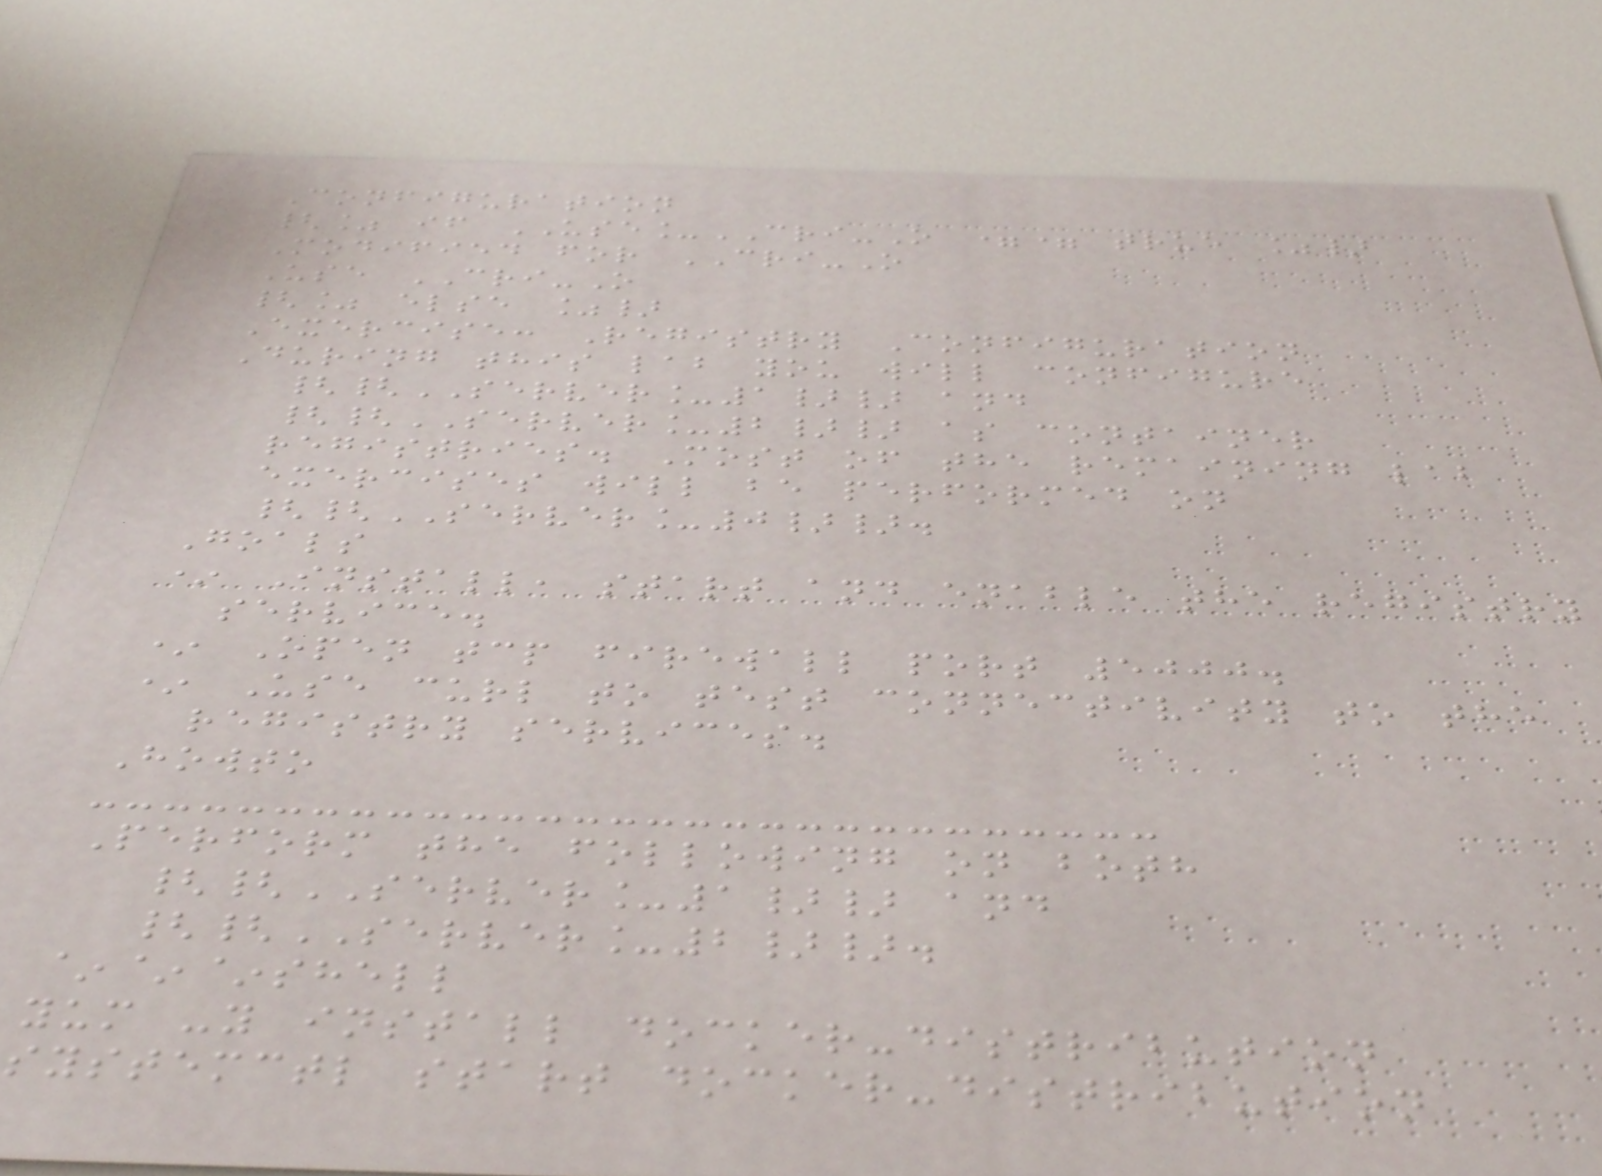Configuration
{% if USE_CRI-O == true %}
Modified for CRI-O
Use CRI-O
{% else %}
Exercise: Registry Configuration
During this lab you will configure
{{SERVER_1}} and
{{SERVER_2}} as container
registries. Most of the remaining lab
exercises will be performed on
{{SERVER_0}}.
Goals
* Install, start and enable the registry
service.
* Open tcp firewall port 5000.
* Use curl to test connectivity to the
registry services.
Howto
Perform the following on both
{{SERVER_1}} and
{{SERVER_2}}.
~~~shell
yum -y install docker-distribution
systemctl start docker-distribution
